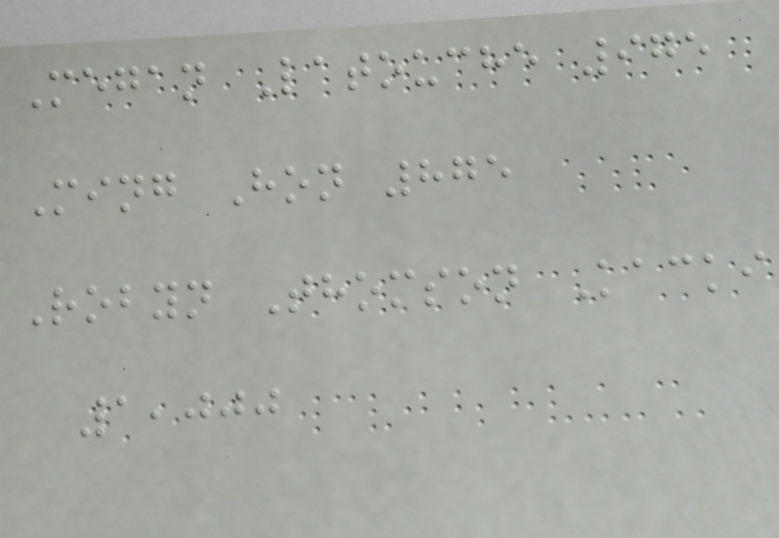Megan Latouche 975
Ming Hon 875
Robyn Thomson Kacki
1,000
